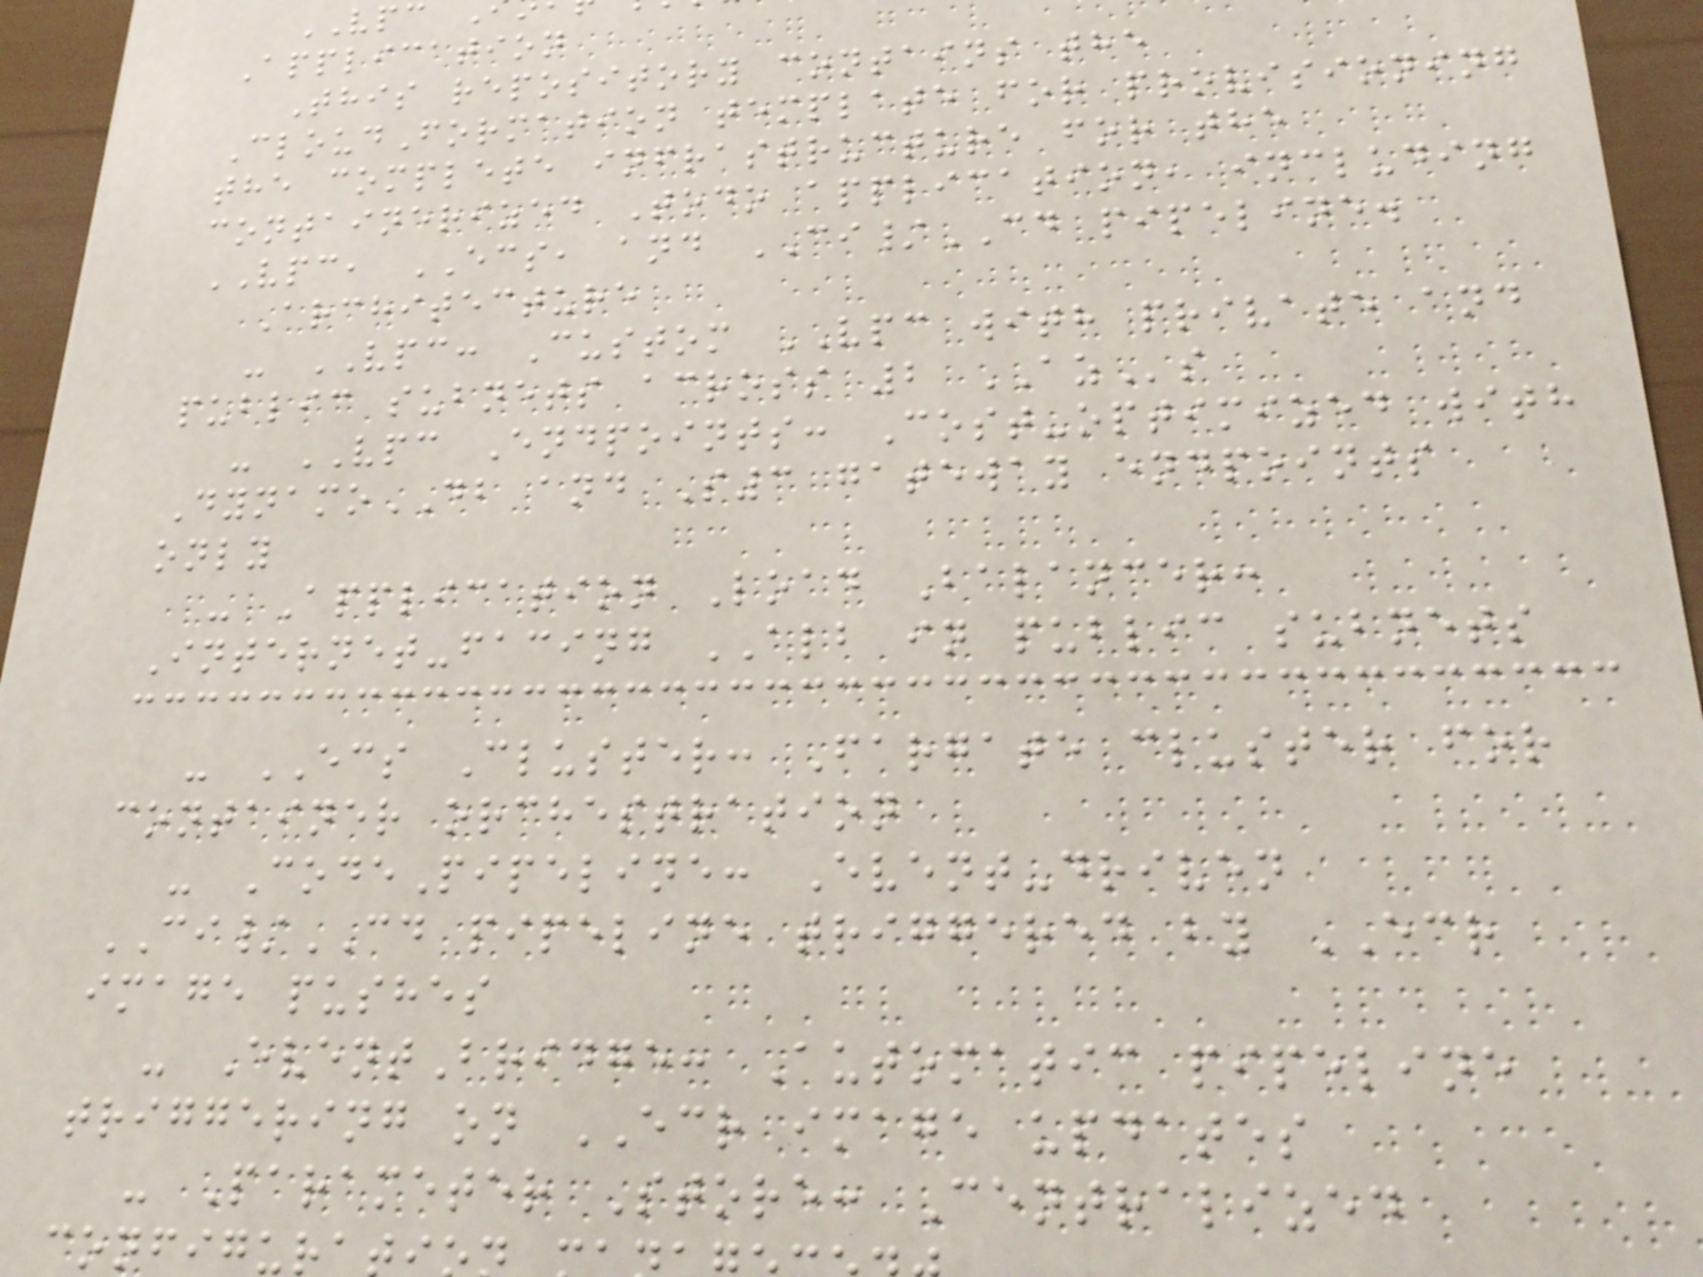Application
This repository contains the
CloudFormation template for provisioning
the complete infrastructure for the
containerized Todo application, including
VPC, ECS, and CI/CD pipeline.
Architecture
- VPC: Custom VPC with private and
public subnets across 2 AZs
- VPC Endpoints: Cost-optimized with
DynamoDB and S3 gateway endpoints
only
- Application Load Balancer:
Internet-facing ALB in public subnets
- ECS Cluster: Fargate cluster for
container orchestration
- CodePipeline: Event-driven
CI/CD pipeline triggered by ECR
image pushes
- EventBridge: Automatic pipeline
triggering on ECR image updates
- Parameter Store: Centralized
configura
